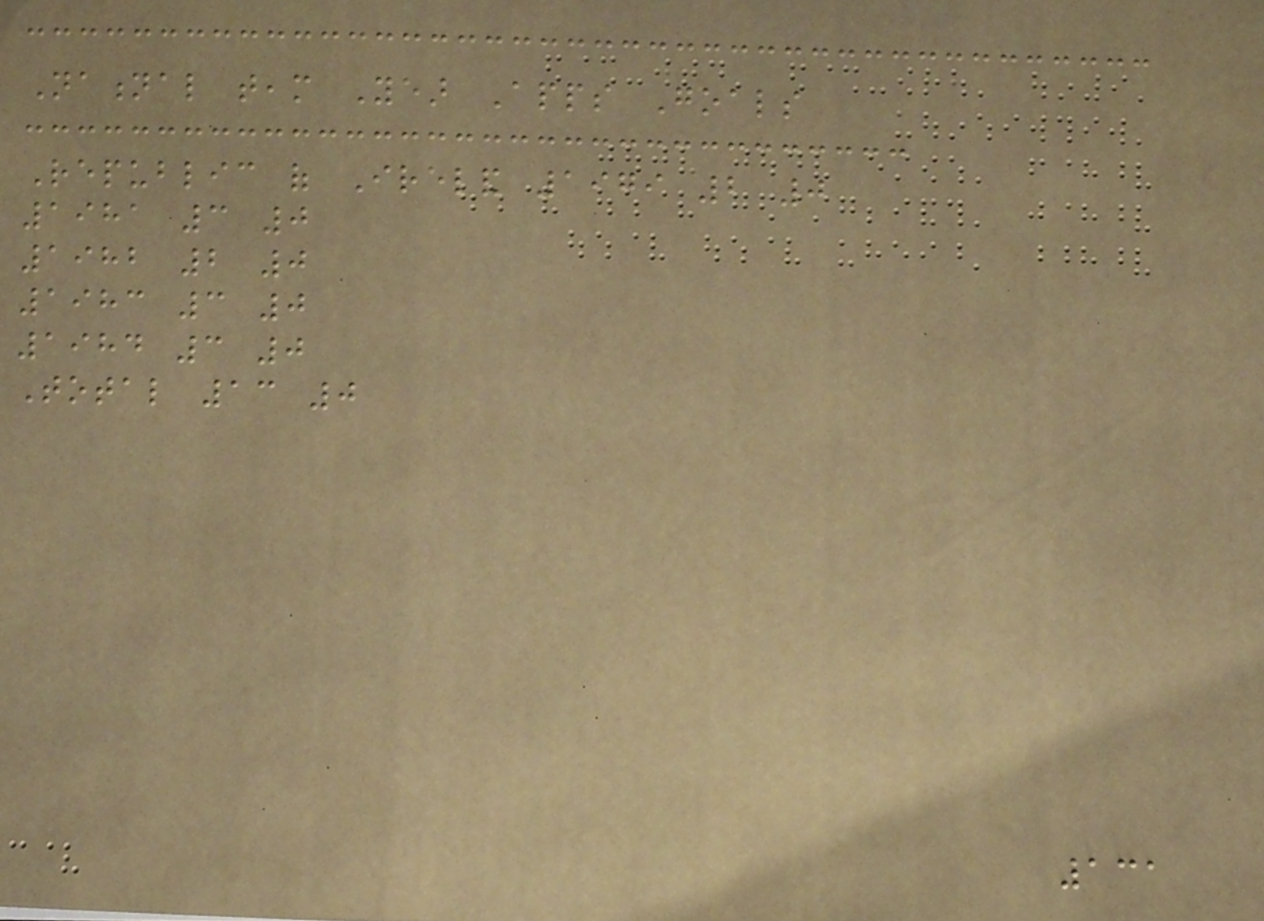National team Year Apps Goals
Republic of Ireland 1979 2 0
1981 3 0
1982 2 0
1983 3 0
1984 3 0
Total 13 0
131
